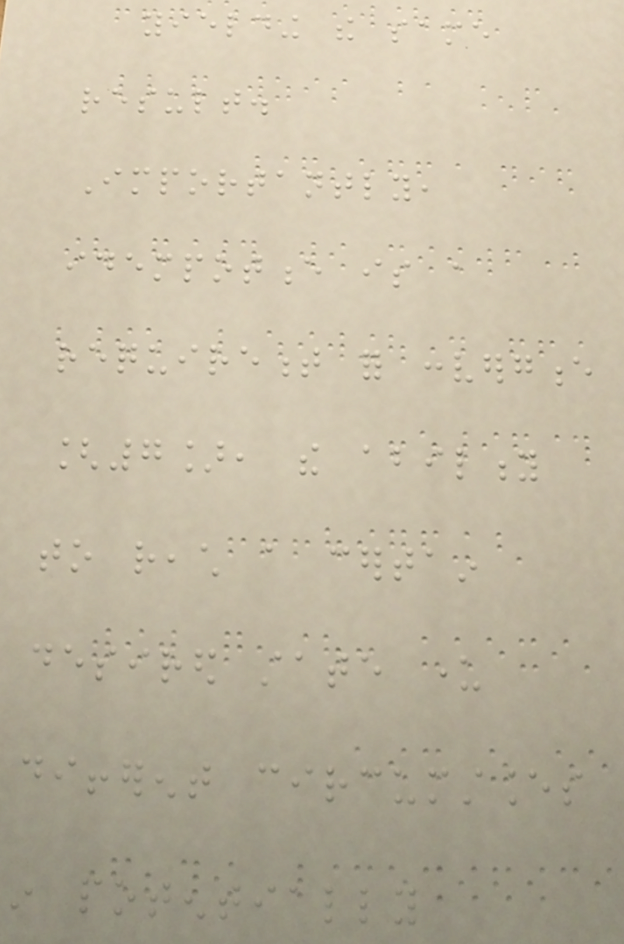yielding the same
result.
Importantly,
idempotence is a
requirement for convergence
[7], the ability
to reach a certain
desired state under
different circumstances
in potentially
